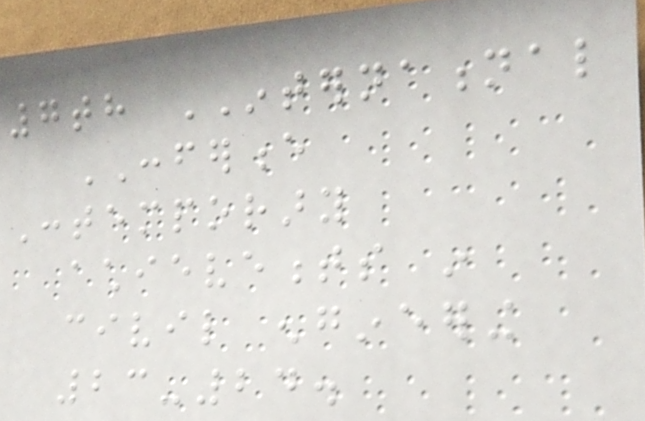7th INTERNATIONAL
CONFERENCE
Contemporary
achievements in
civil engineering
23-24.
